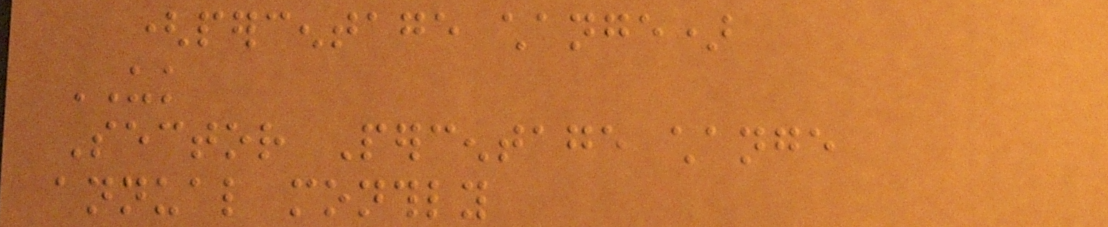(percentage change)
UK
Sector Percentage change
annual monthly
